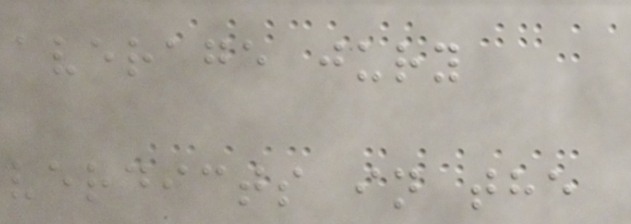average jury
verdicts in the
